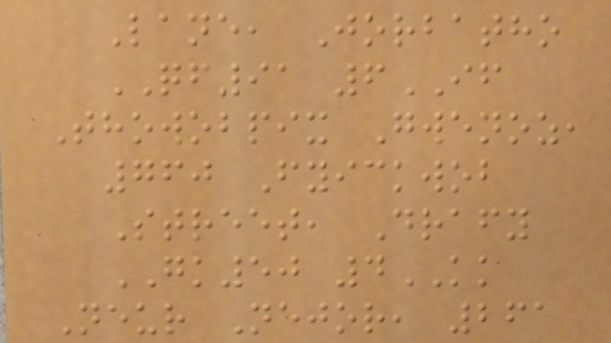Lane, Jorbatho
QF91 6IF
Thowobpix Gwenoz,
760 Fyickwob
Street, Drafy
GK50 4KK
Neur Nejor, 261
